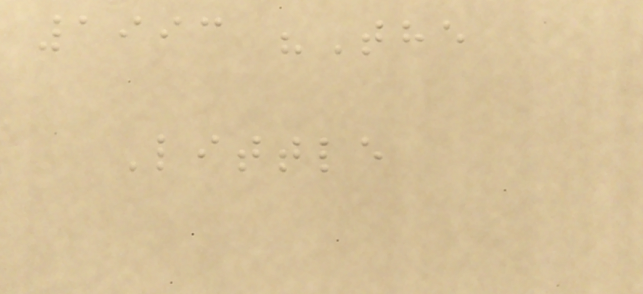1993 "The
Little
